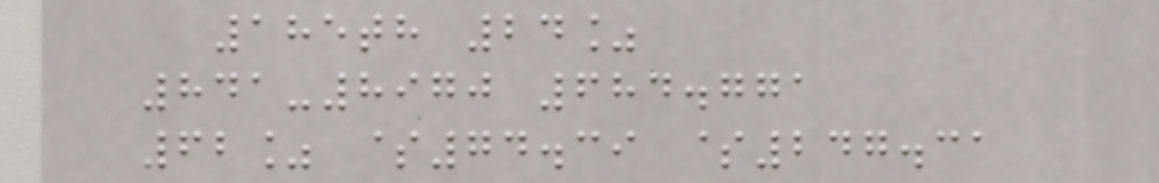185th 24%
841-8970 684.771
62% $74.39 $247.31
